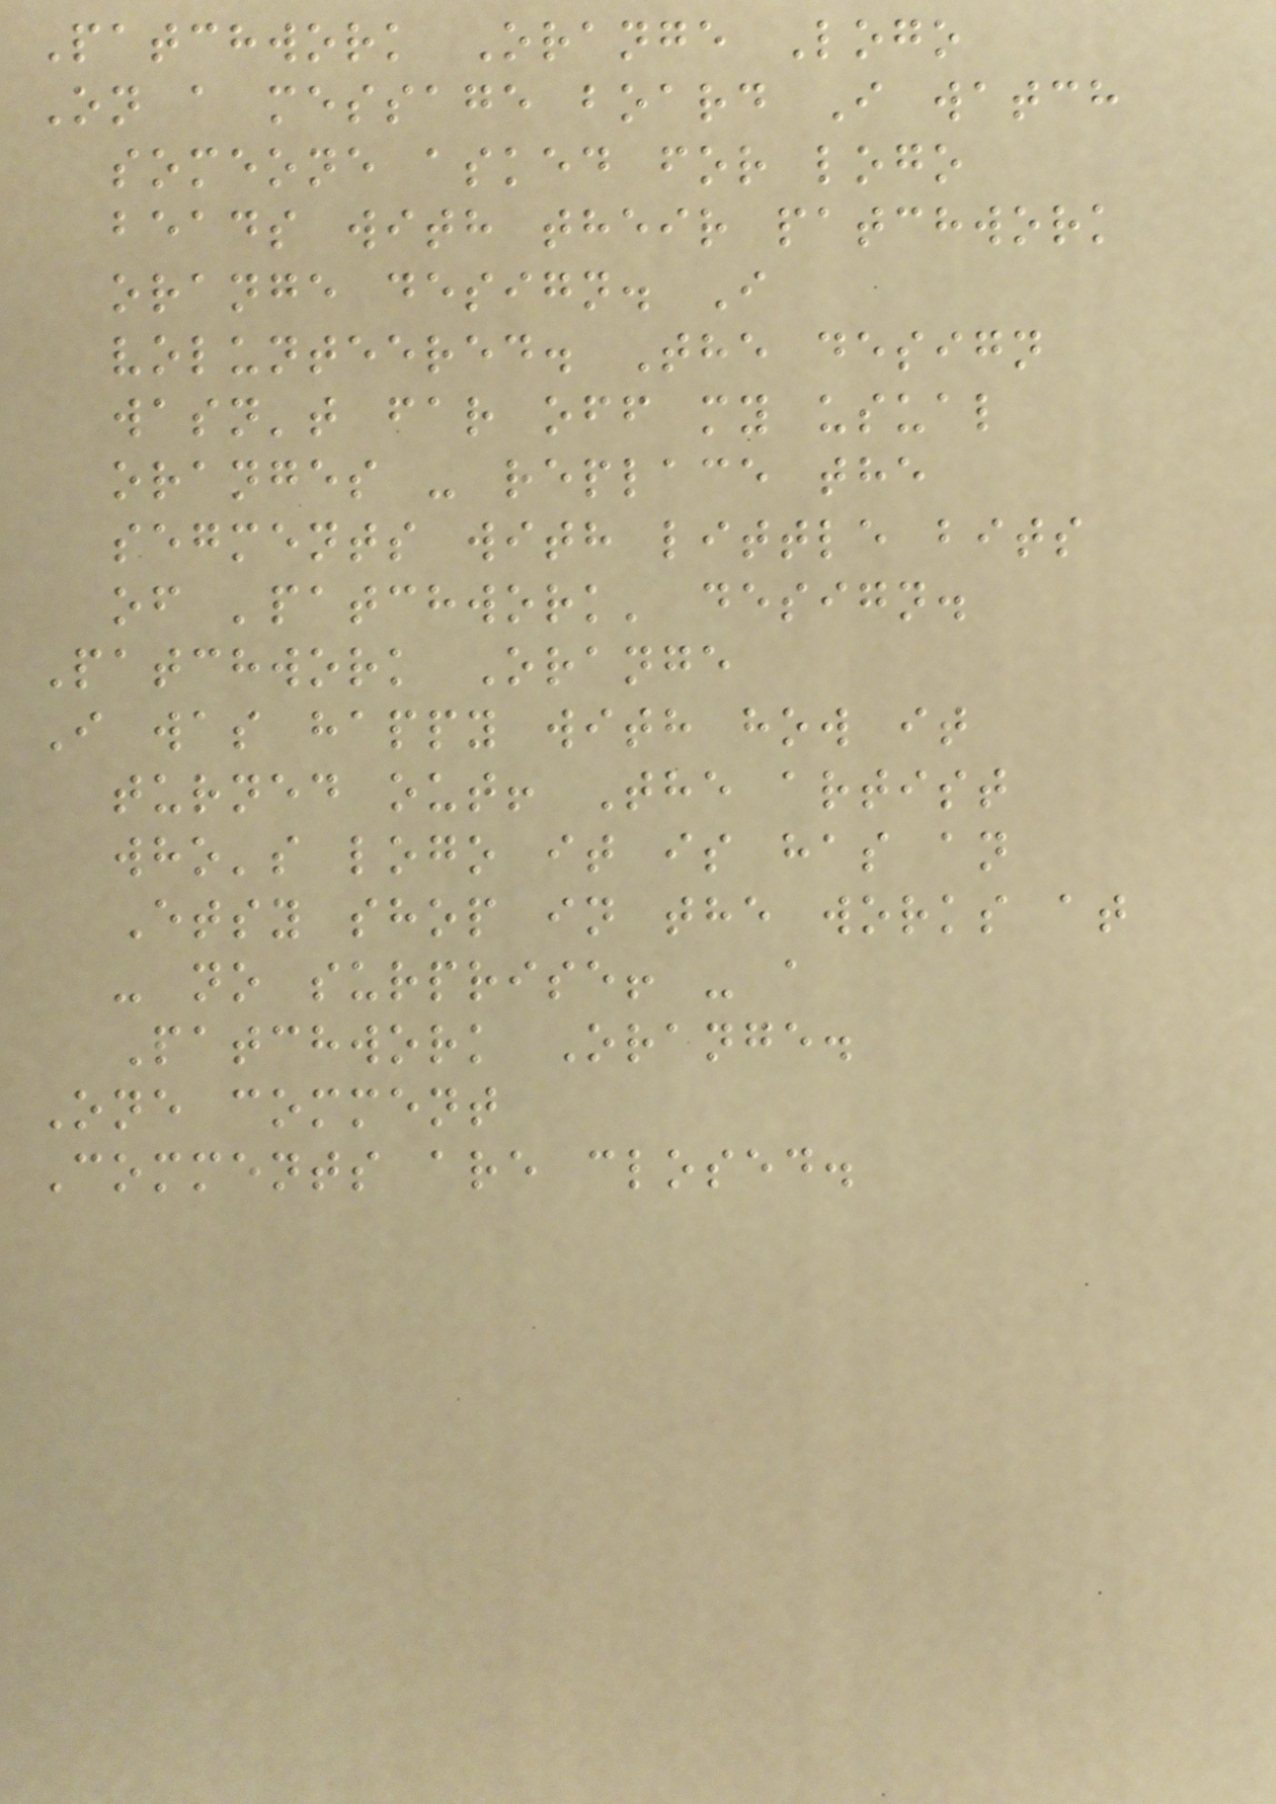Patchwork Orange Logo
On a message board I watch
someone asked for logo
beads with their patchwork
orange design. I
volunteered. The design
wasn't far off my usual
oranges - replace the
segments with little bits
of 'patchwork' design.
Patchwork Orange
I was happy with how it
turned out! The artist
who's logo it is has an
Etsy shop in the works at
- no surprise! - a
Patchwork Orange.
One comment
Comments are closed.
